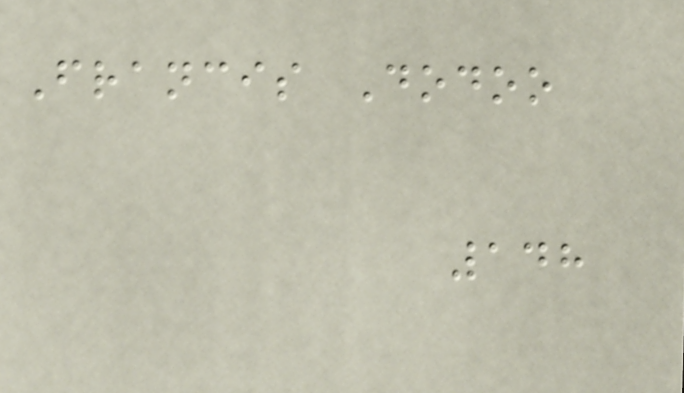Francis Dodoo
148
